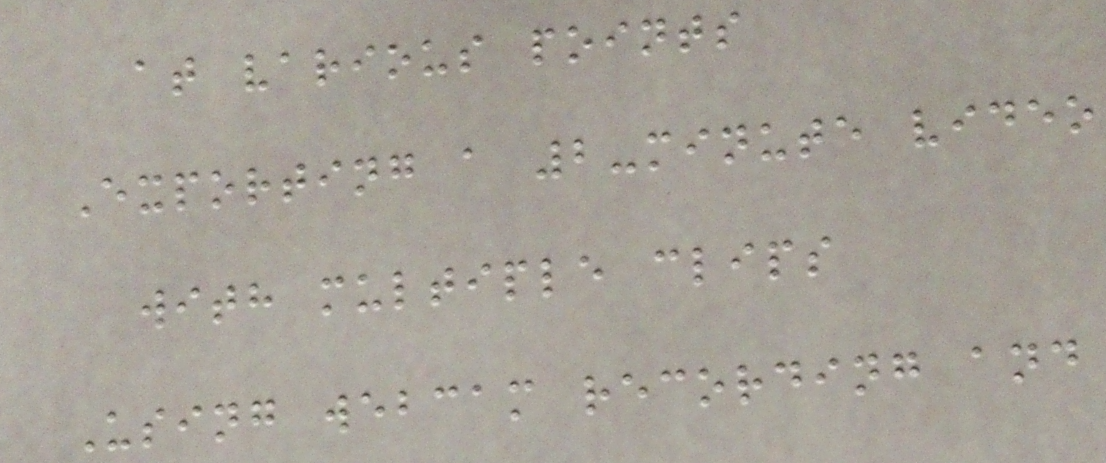at various points
Exporting a 2-minute video
with multiple clips
Using webcam recording and
